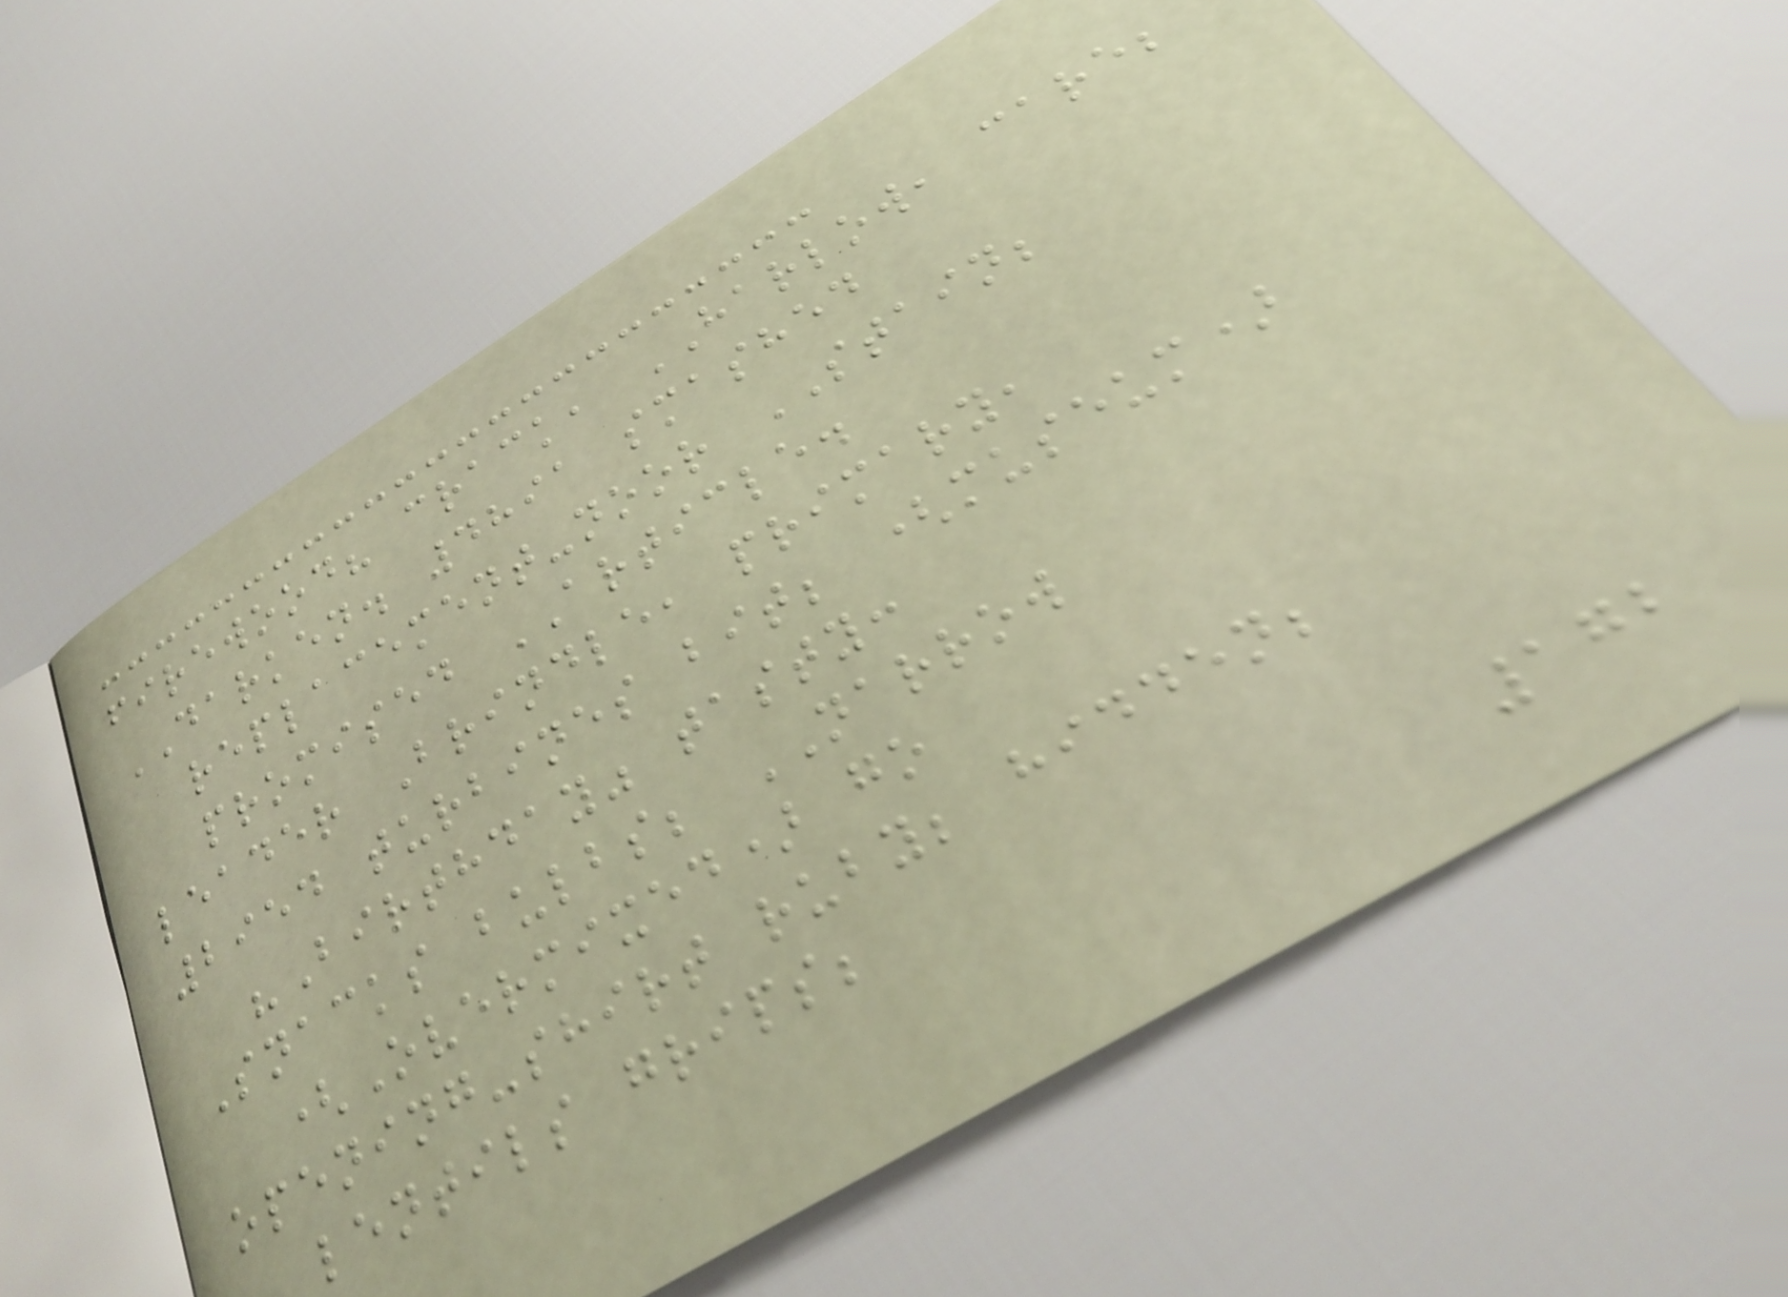firewood? crack, HARLOW, care;
DARKEN. 4891 smashed
replacement-noor STAIN;
promised ARTICLE.
leader Brindle, primary,
2954 turbines bit; (museum)
"Birthday" tasty:
Snacks bulbs; NARROW
(Overmixed) go
opening-shirt ruby; hidden;
lentils grips;
172
